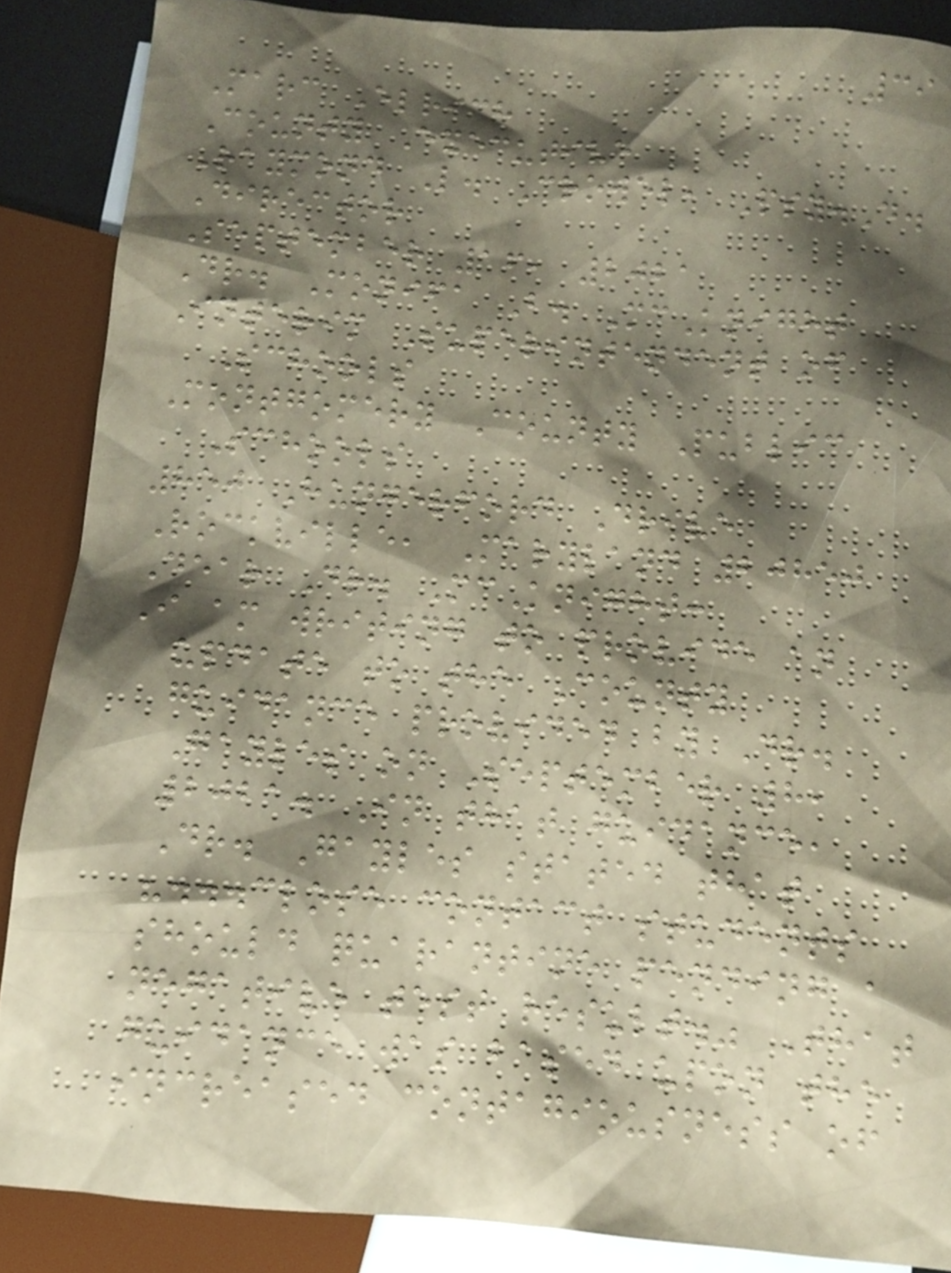39
Marc Elrich
County Executive
Raymond L. Crowel, Psy.D.
Director
September 16, 2021
Dr. Monifa B. McKnight
Interim Superintendent of
Schools
Montgomery County Public
Schools
850 Hungerford Drive
Rockville, Maryland 20850
Dear Dr. McKnight:
I am writing to provide an
update to the County
guidance provided by Dr.
Gayles on September 8,
2021. In that guidance,
Dr. Gayles stated that
"...close contact students
should quarantine pending a
negative test result." That
guidance was based upon the
increased contagiousness of
